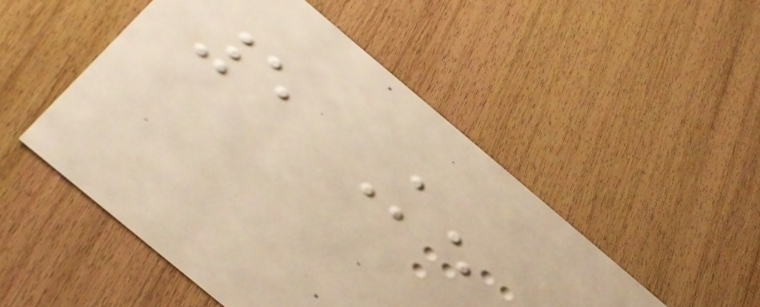5 Ken
